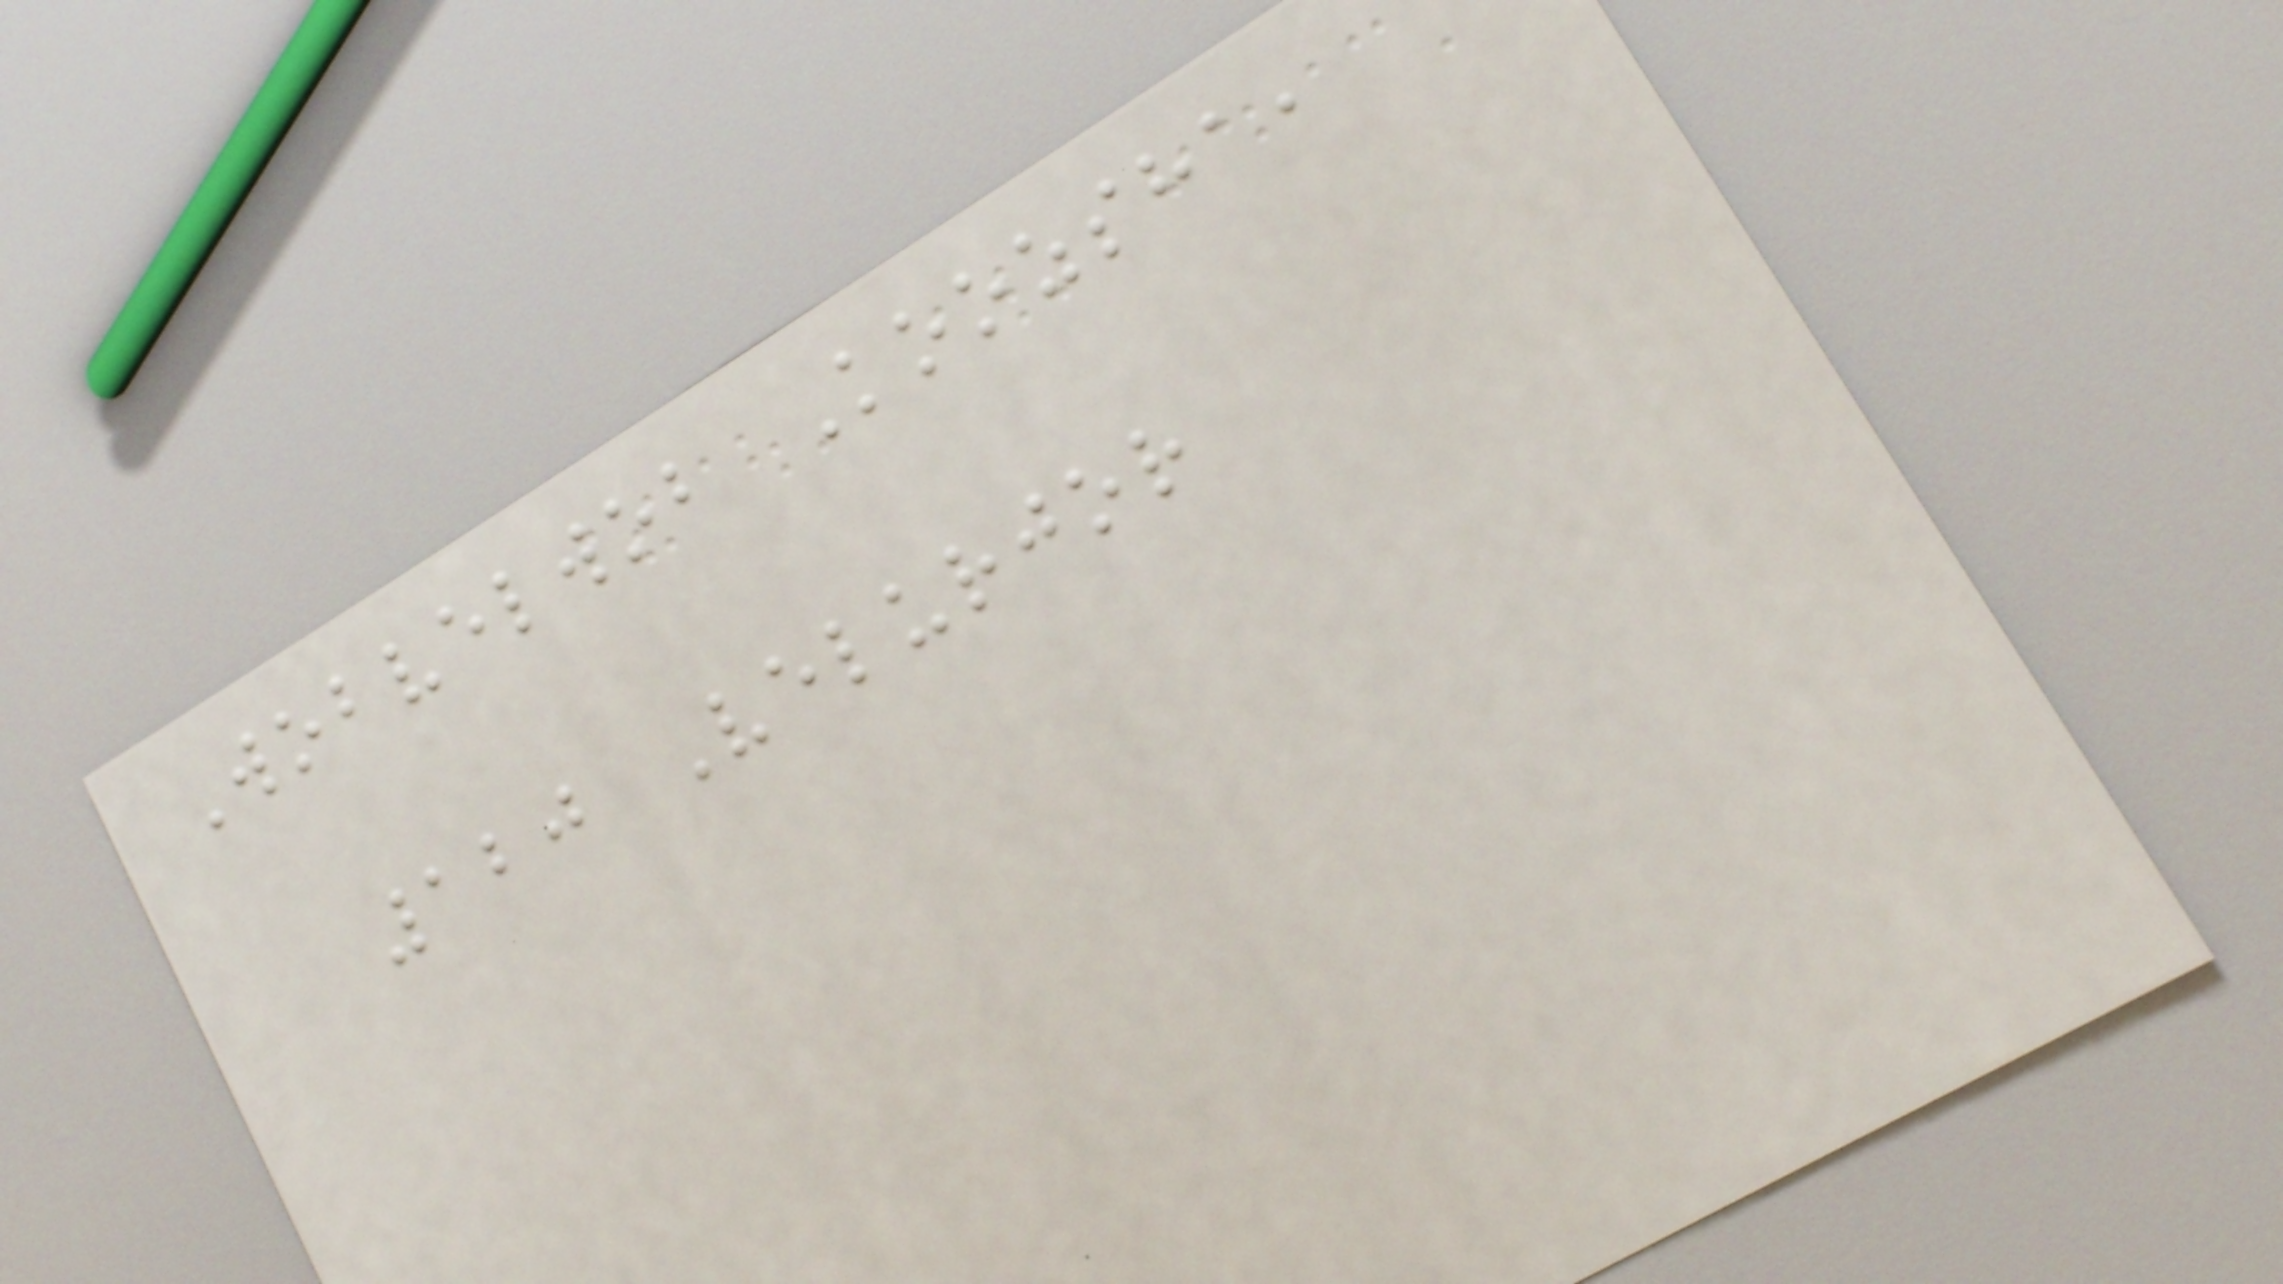Wobvelwob Koozsha,
120 Velurjor
